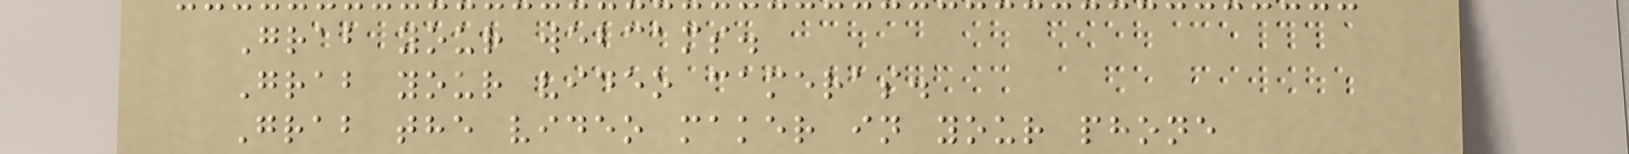Grab your webcams.
Grab your video cameras.
Grab the video maker in your phone
